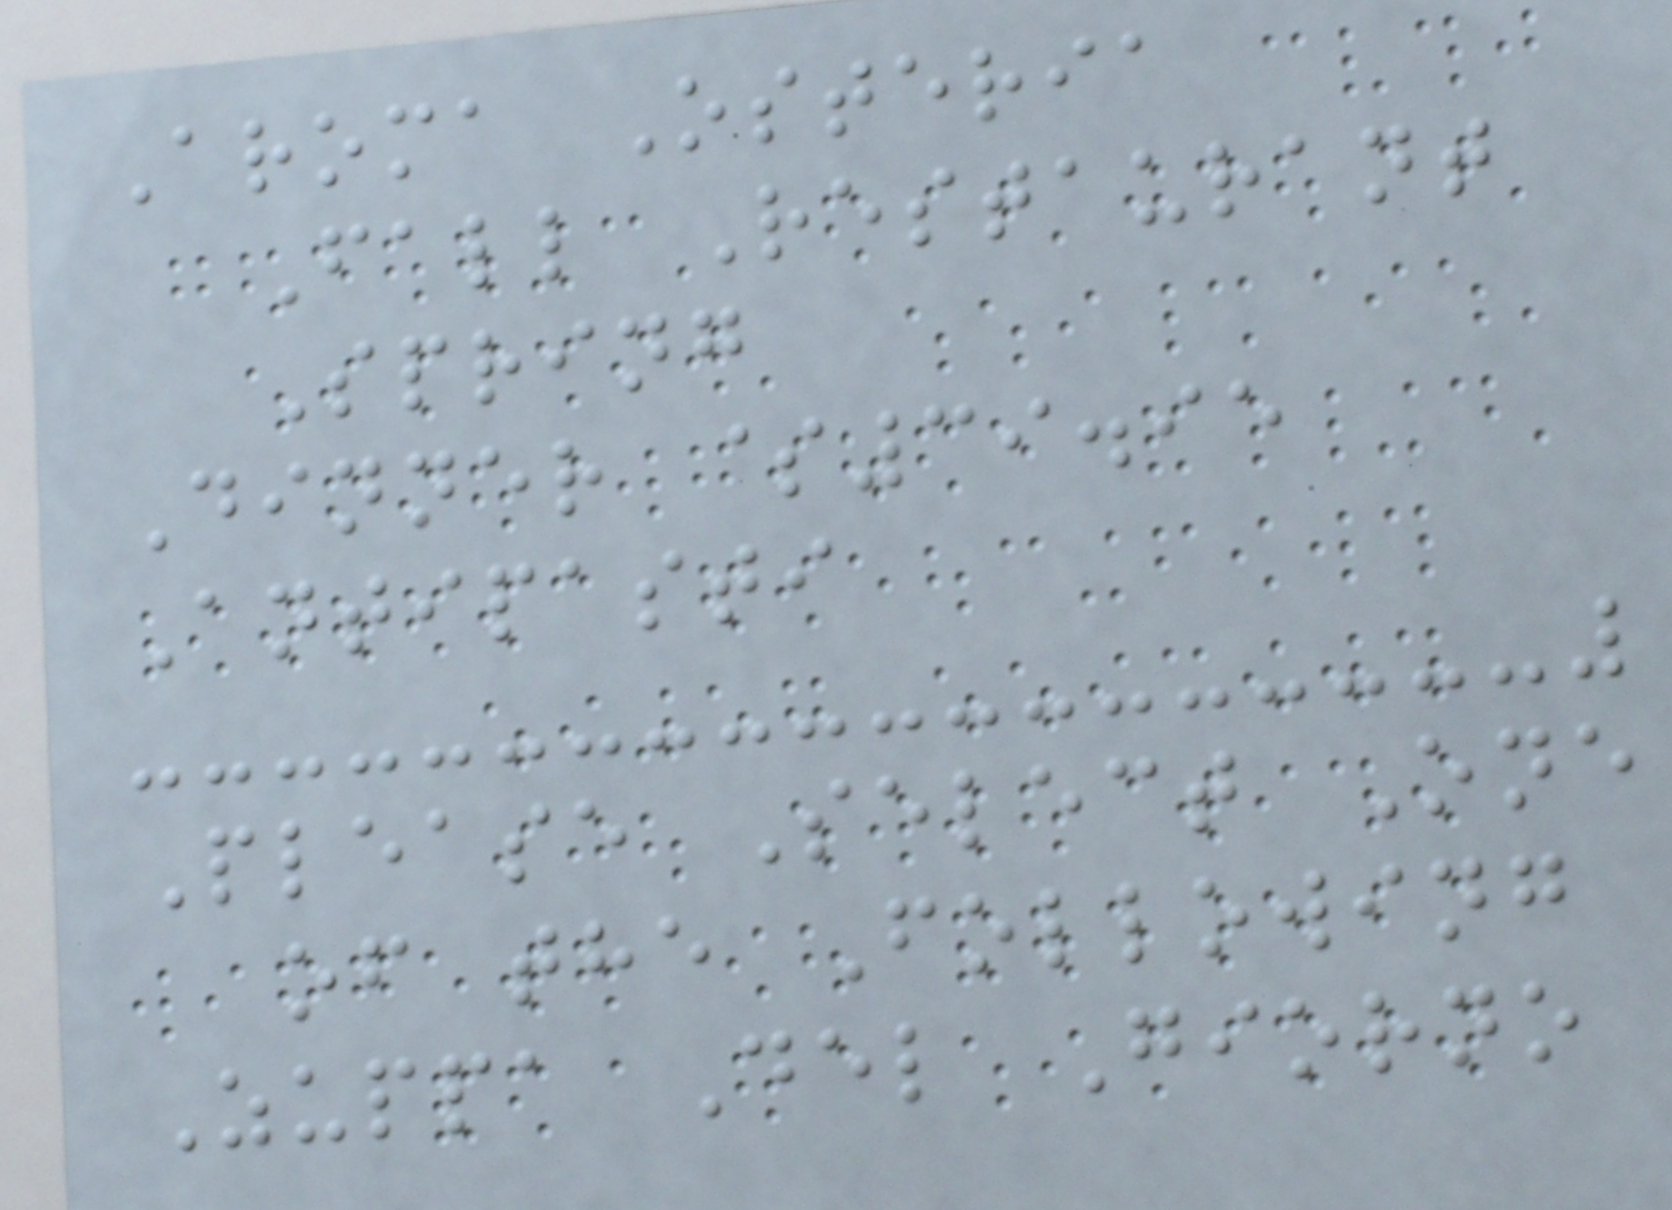Aroma Osteria
Fall Restaurant
Spring
Dinner $39.95
Antipasti
Please Select One
of the Following
Zuppa Del Giorno
